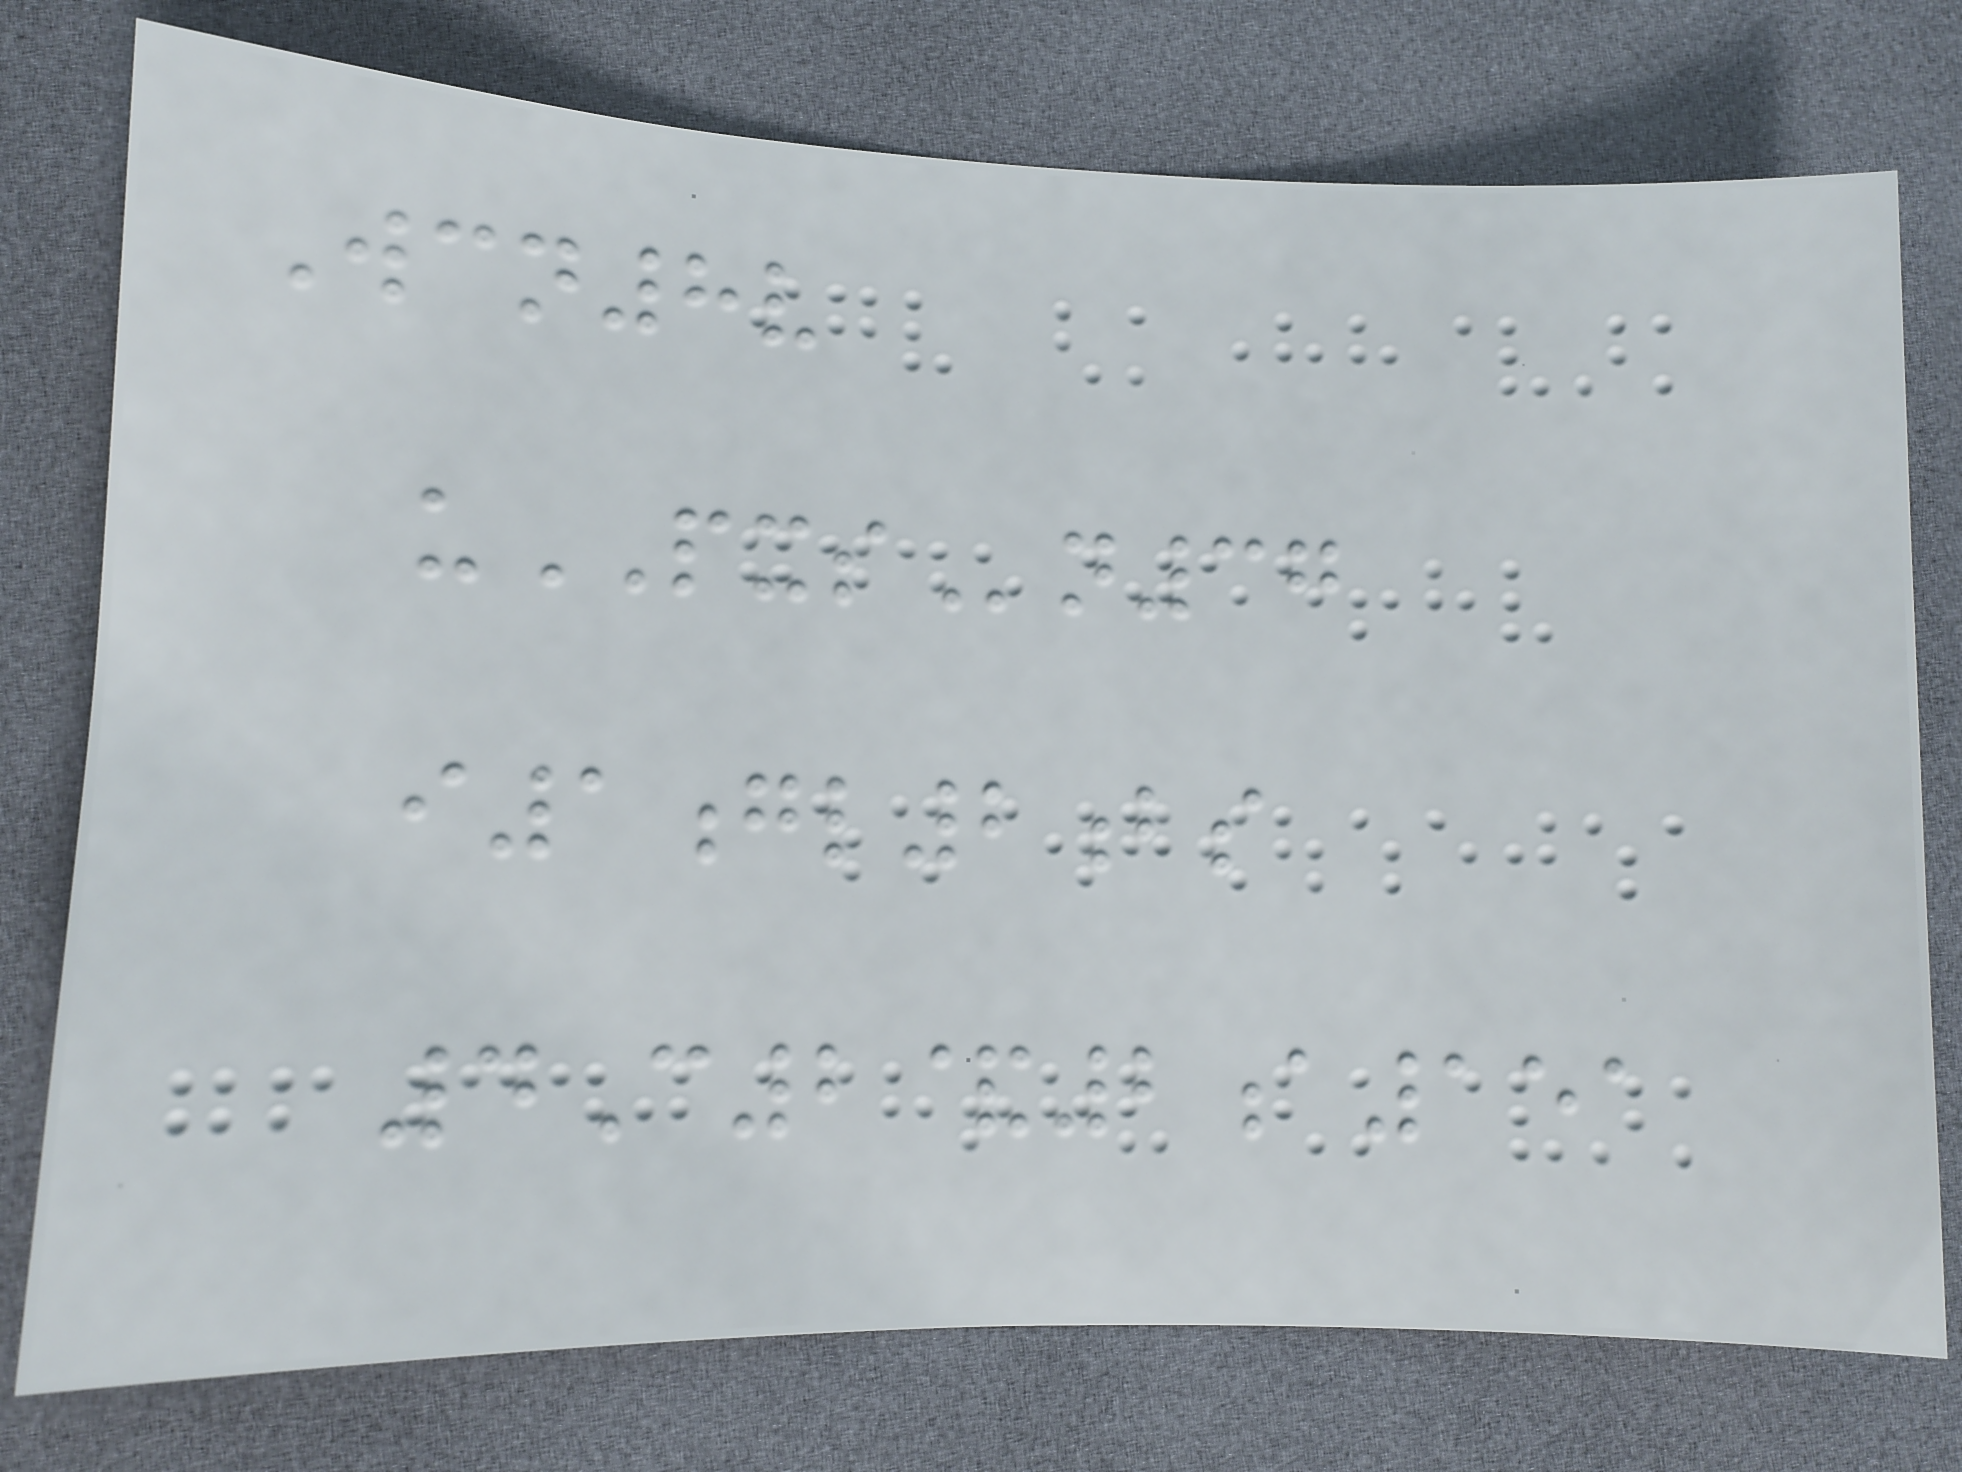Wcn8v
uPXSn37
i1gl2bs
4C2&2a151
